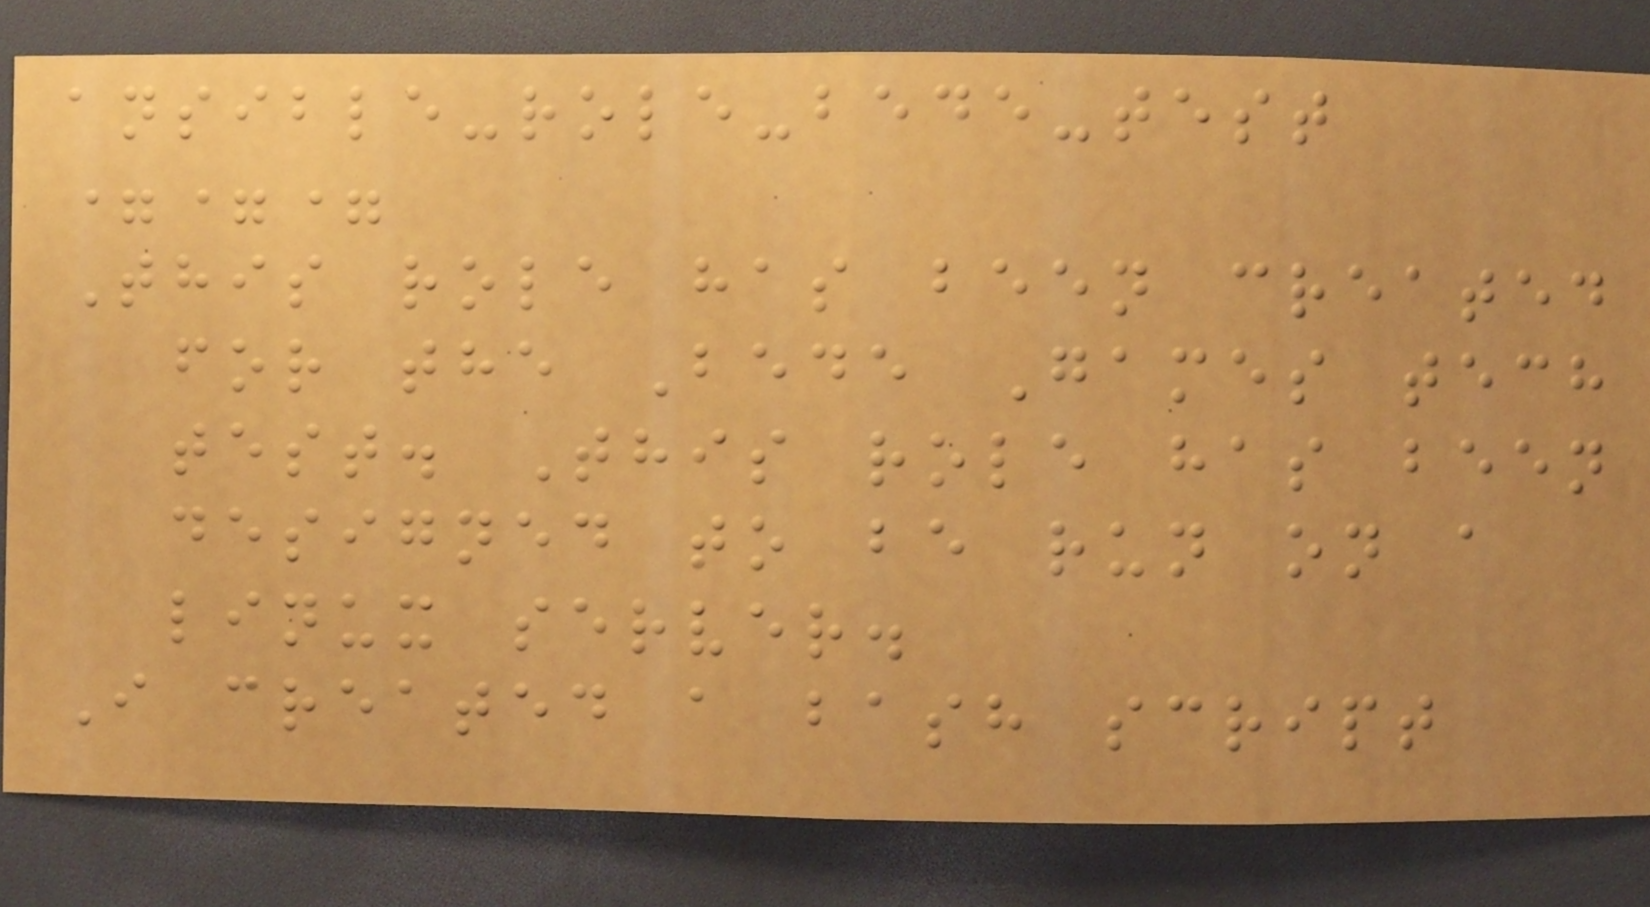ansible-role-bede-test
===
This role has been created
for the Bede Games tech
test. This role has been
designed to be run on a
linux server.
I created a bash script
